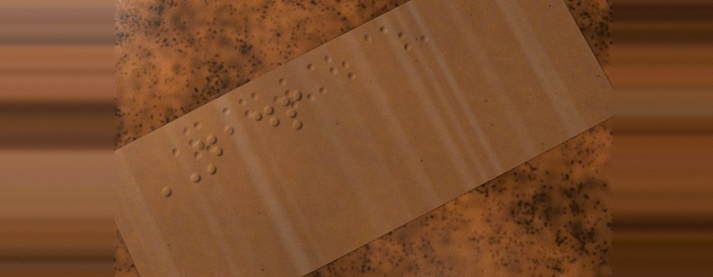NADP
